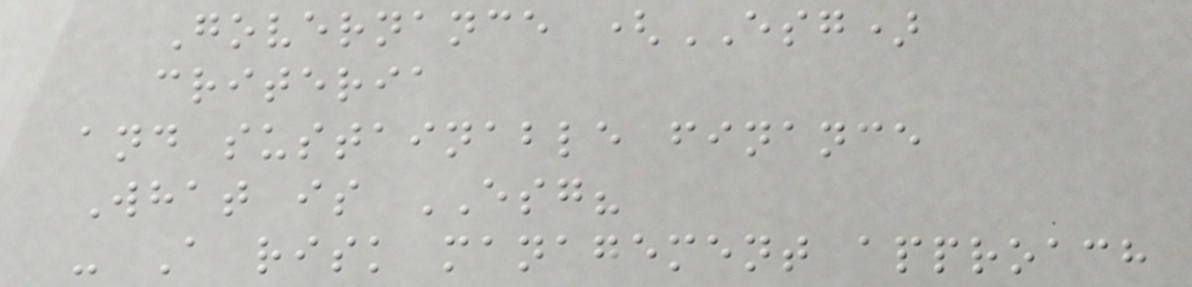Governance (ESG)
criteria
and sustainable finance
What is ESG?
- A risk management approach
